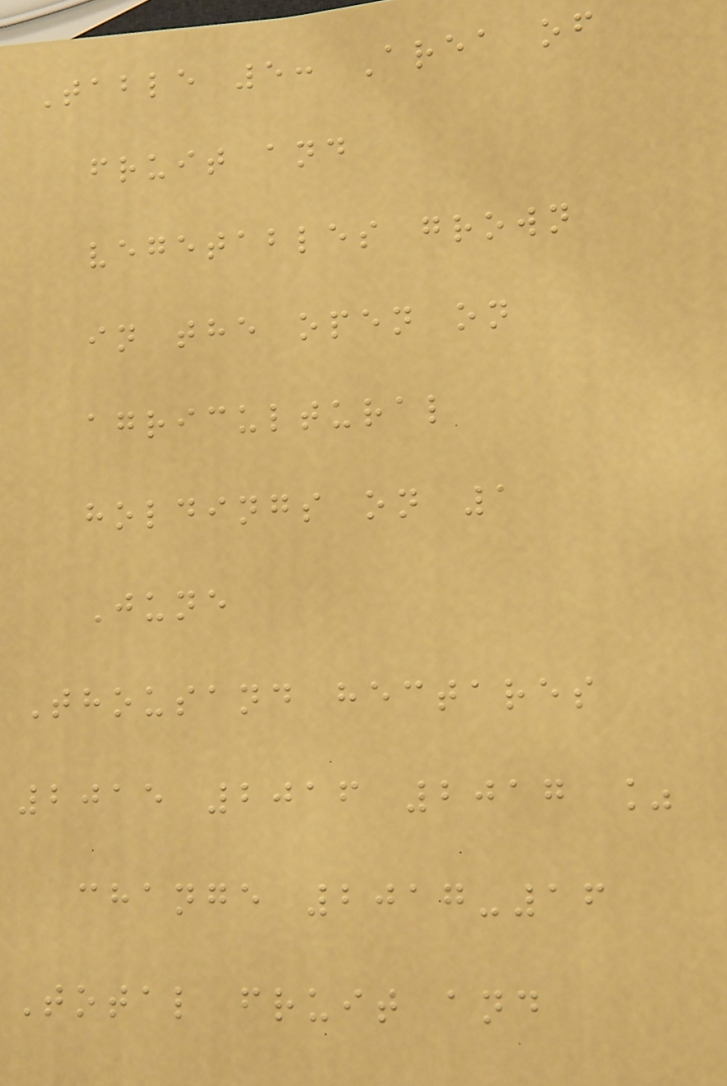Table 5: Area of
fruit and
vegetables grown
in the open on
agricultural
holdings on 1
June
Thousand hectares
2015 2016 2017 %
change 2017-16
Total fruit and
